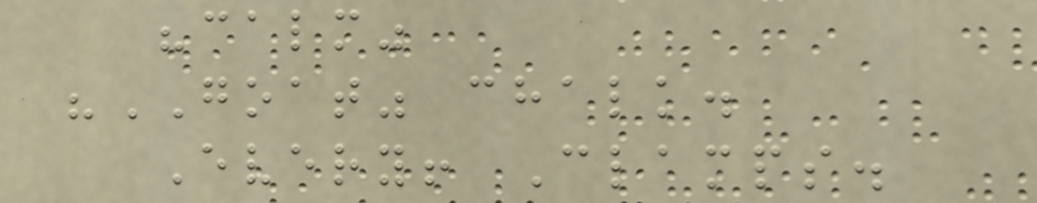"calm"
"GOAT" chalk.
Every! Clamps.
